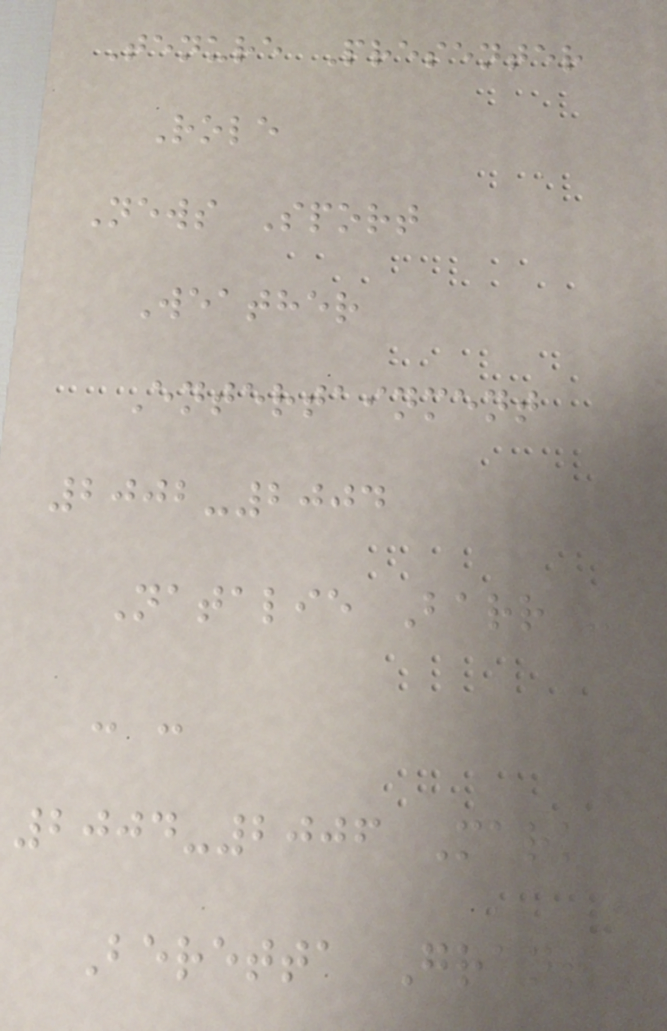Tenure Presenter
Role
News Sport
Weather
Entertainment
2002-2004
Natalie Barr -
- -
2004-2006 Mark
Beretta Grant
